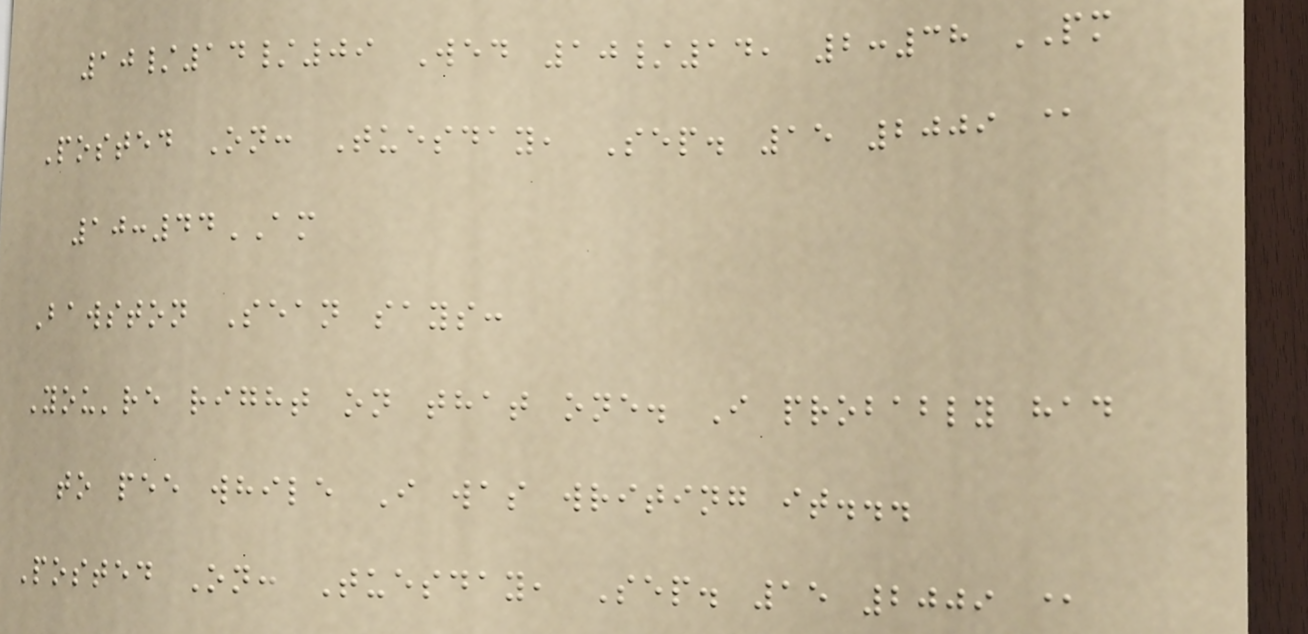10/14/09 Wed 10/14, 2:38 PM
Posted On: Tuesday, Sep. 15 2009 @
10:44AM
Bawston Sean says:
You're right on that one. I probably had
to pee while I was writing it...
Posted On: Tuesday, Sep. 15 2009 @
